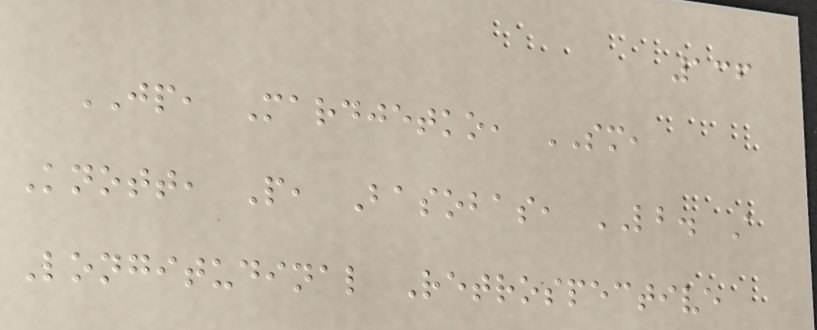136
JP, Mardjetko, SM,
Knott, P, Basobas, LB. A
Longitudinal Retrospective
